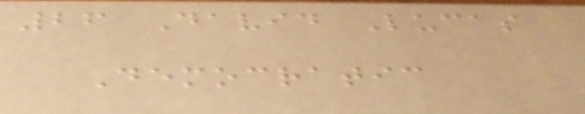26 David Lucas
Democratic
